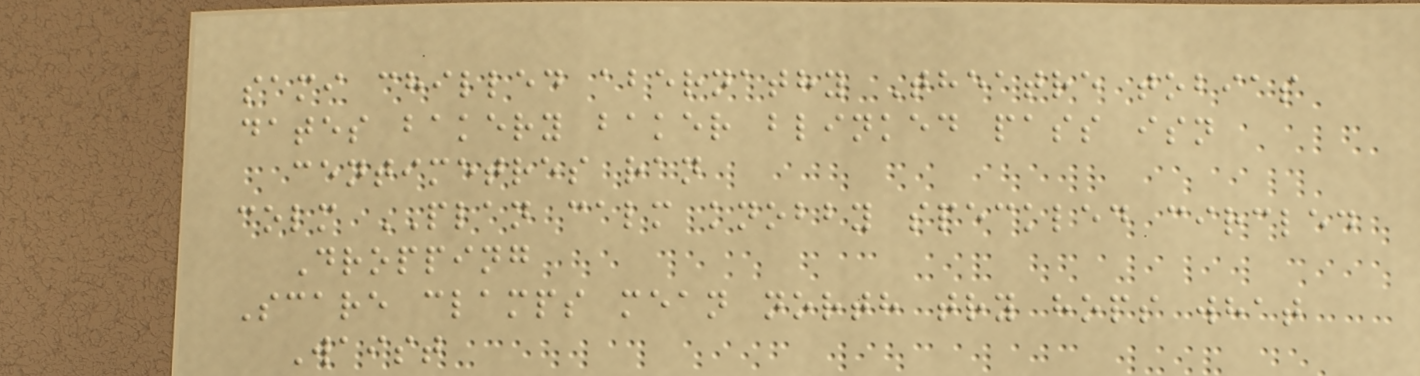sami chilled abernathy Theatre tobias
dates bakery baker blinked pass isn
centimetres ran
colm PLAN calm knobby speckled circled
Dropping
Scare clamps mean north try hops what
Waist
